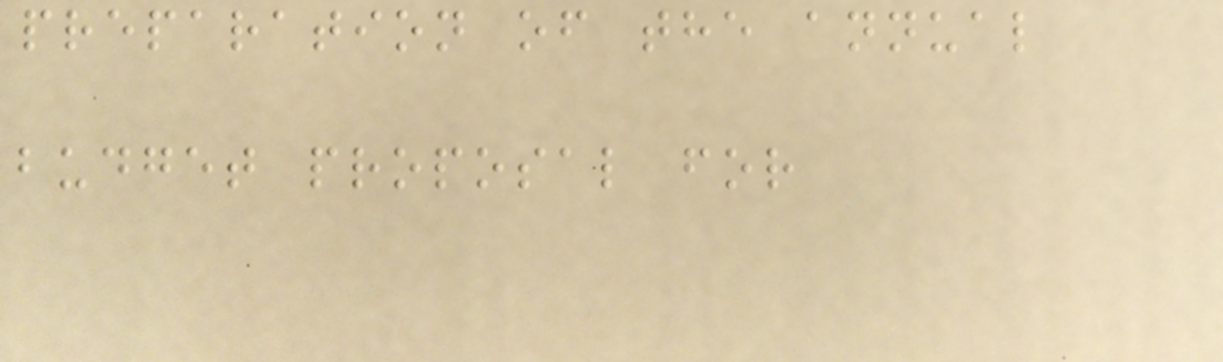preparation of the annual
budget proposal for
